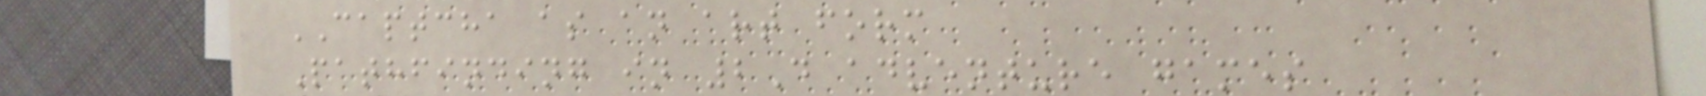CAPTCHA as an art form
Pathfinding in 2D adventure games
